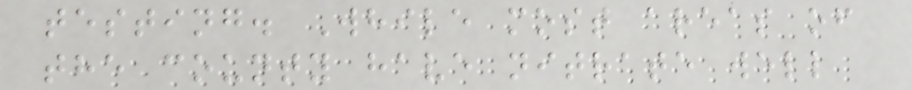testing. While most areas of
the county have nitrate well
